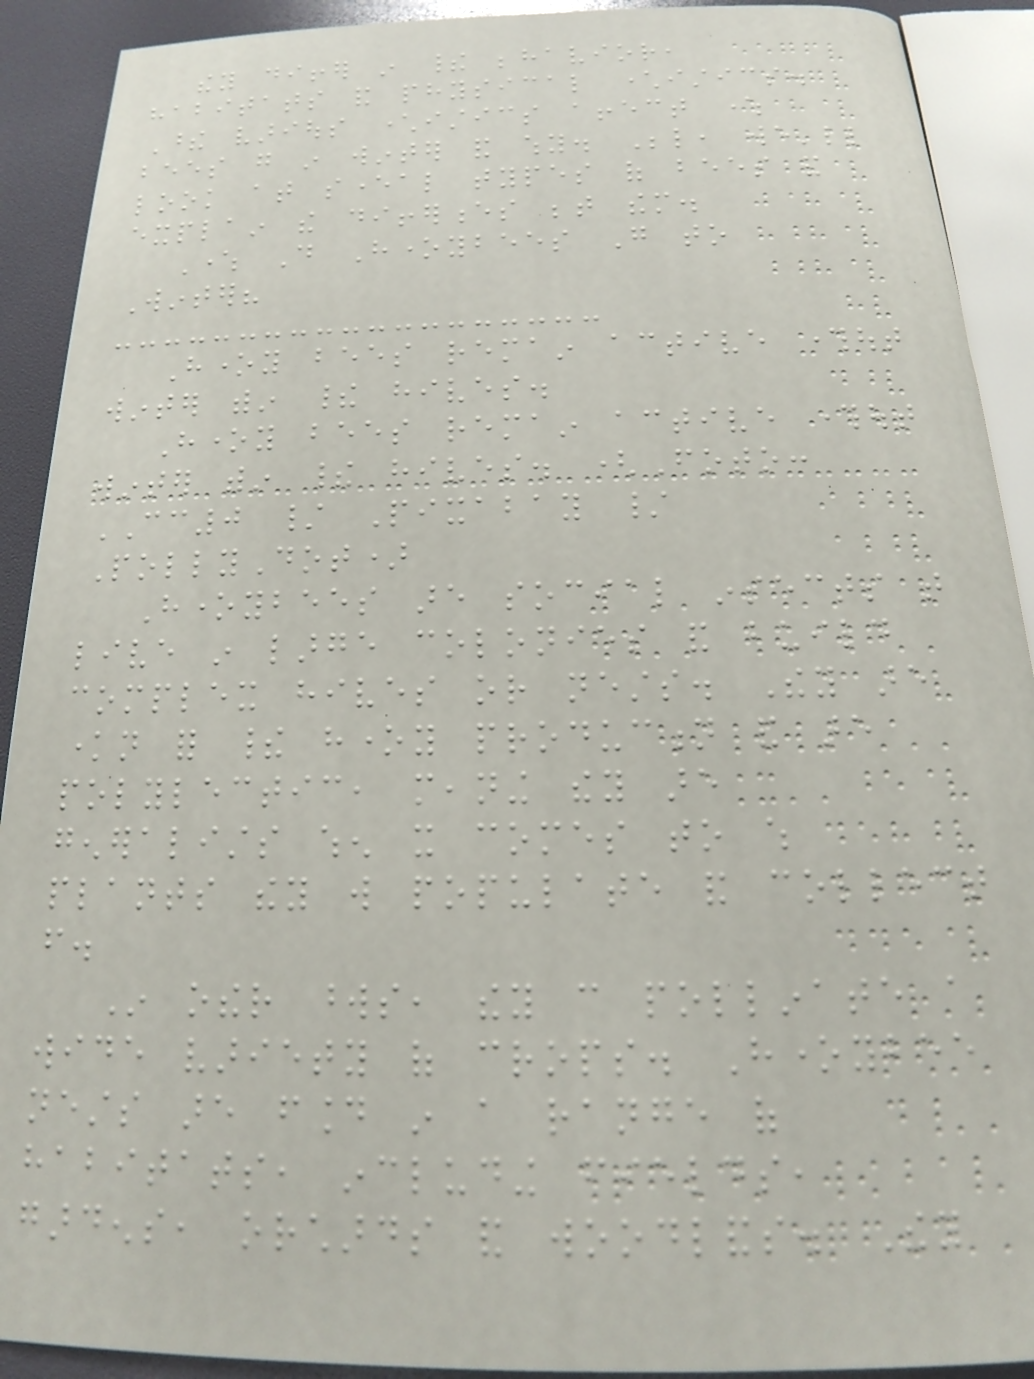they differ in their behavior,
habitats and physical characteristics.
These various characteristics affect where
bees go in winter and why. Below, we'll
look at several types of bees and
explain the differences between them.
Where Do Honeybees Go to
Winter?
Honey bees remain active throughout
winter within their hives.
Honey bees remain active throughout
winter within their hives. (Foto:
CC0 / Pixabay /
PollyDot)
Honeybees are social insects that
live in large colonies and build
complex hives or nests. They are
known for their honey production and are
polylectic, meaning they are
generalists when it comes to which
plants they will populate and collect
from.
In other words, they can pollinate a
wide variety of crops. Honeybee
nests are found in a range of
habitats, including fields,
gardens, orchards and woodlands. They
